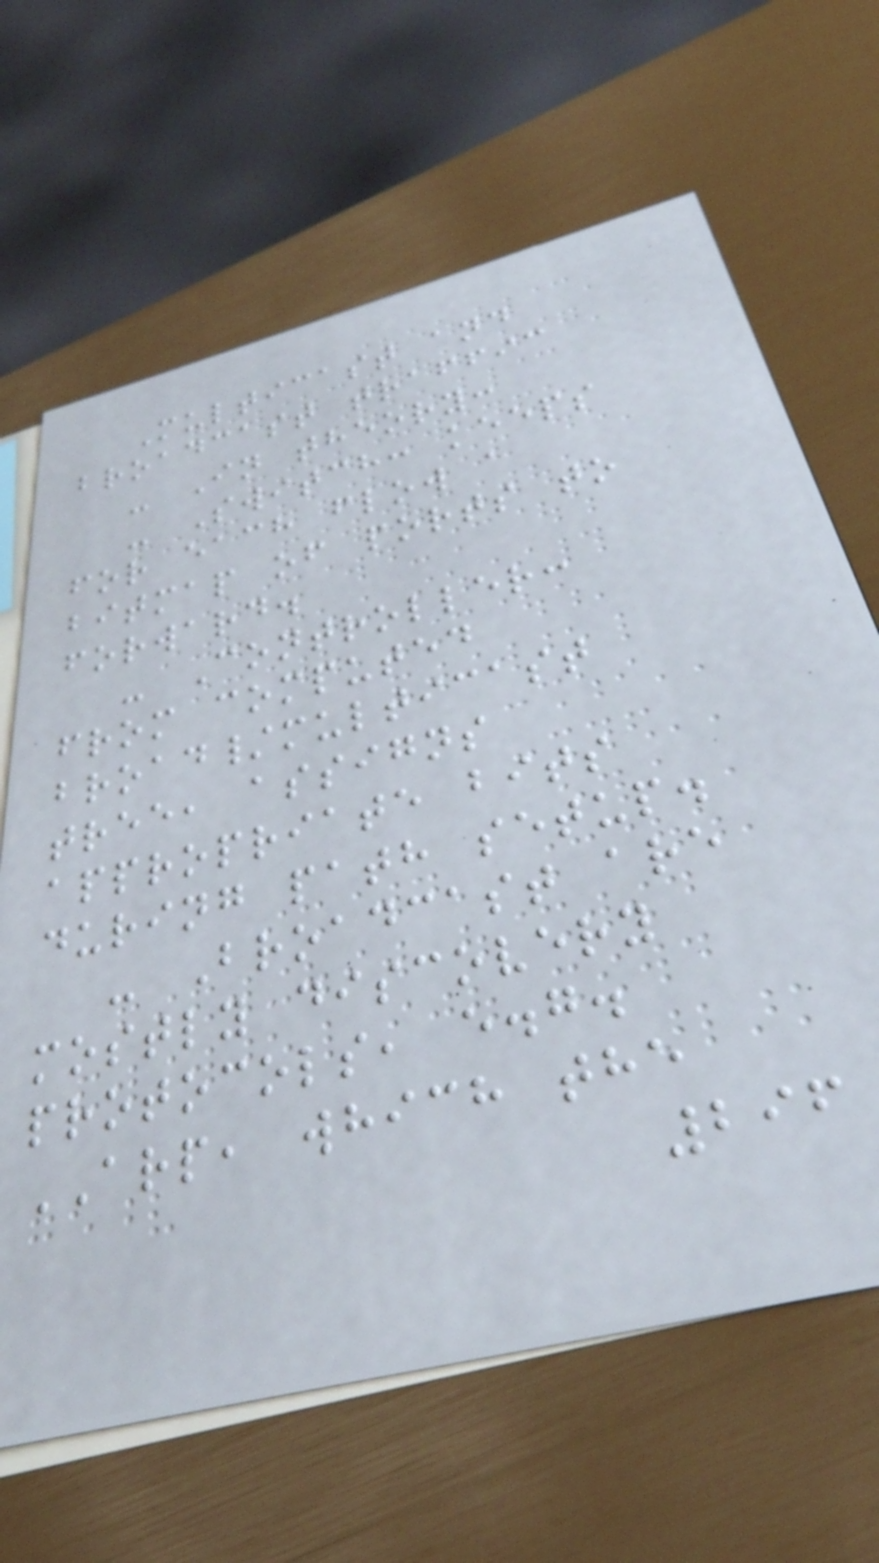Multicast and
broadcast traffic
- In theory:
- Switch: keeps
for each flow a
bitmap of ports to
forward.
- Controller:
from computed
broad/multicast
tree, assigns
appropriate bits
during path setup.
- Broadcast are
mostly discovery
protocols, e.g.
ARP, which the
296
